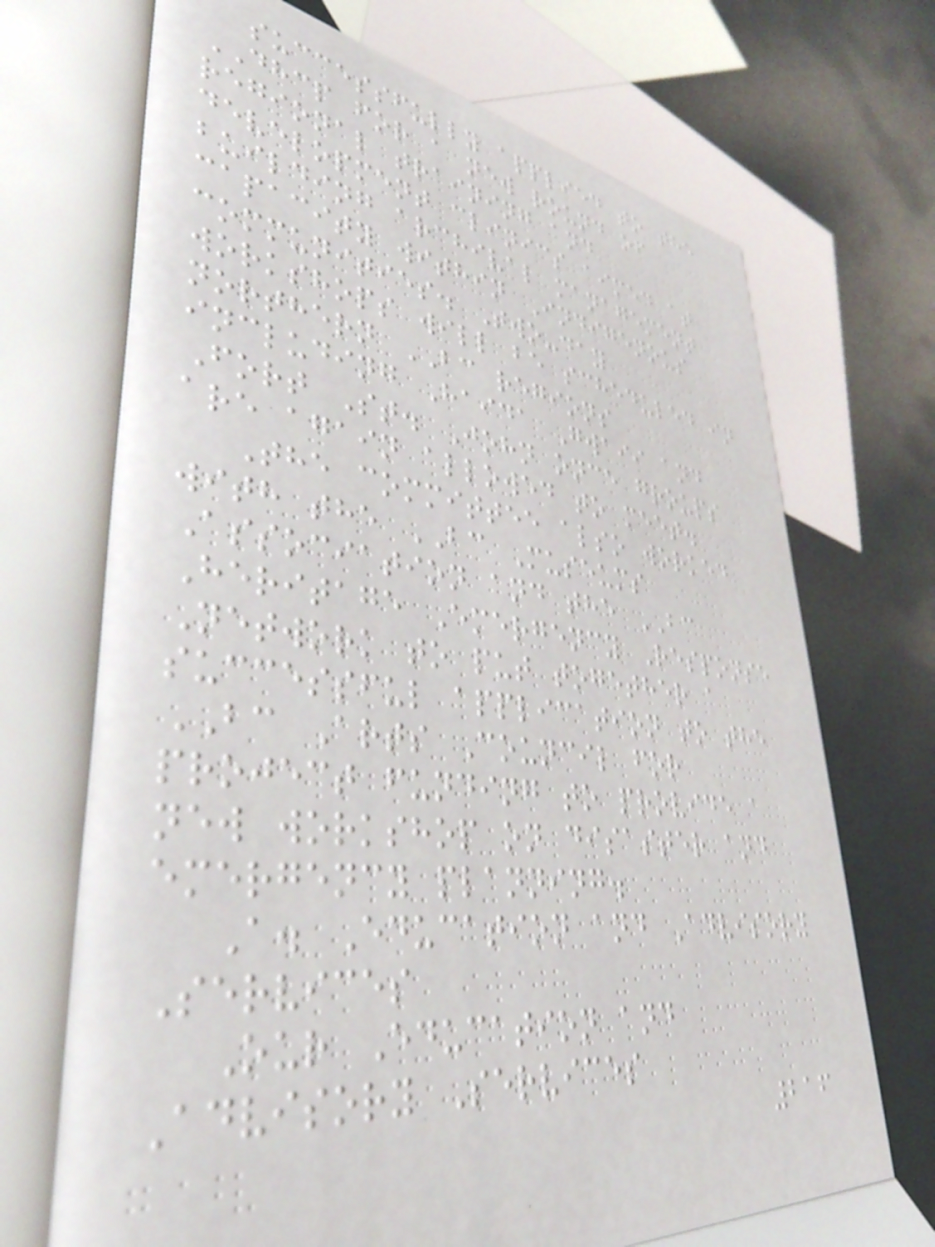successfully applied to the
DHCP for a new round of
regional training and
development clinics aimed at
building archival management
capacity within Indigenous
communities. Two-day
workshops will be scheduled in
northern BC regions
including Haida Gwaii and
Fort St. John once groups
are again allowed to meet.
The committee also worked
with the BC Museums
Association and the BC
Heritage Emergency Response
Network to put together a
successful application to the
BC Arts Council for
project funding to provide a
new workshop on disaster and
emergency planning.
A. Education and Advisory
Services
Our Education and
Advisory Services
216
